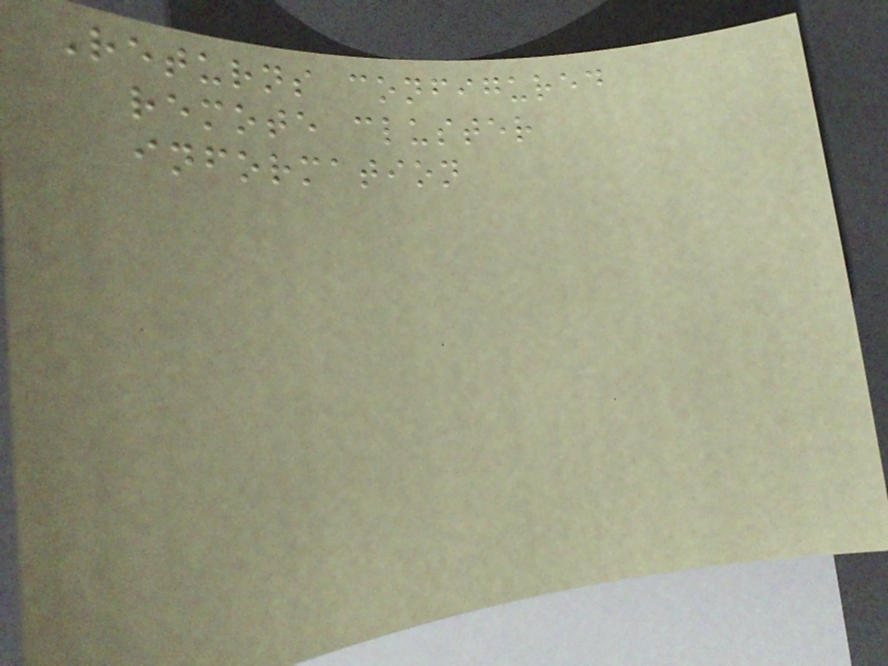Returns configured
remote cluster
information
